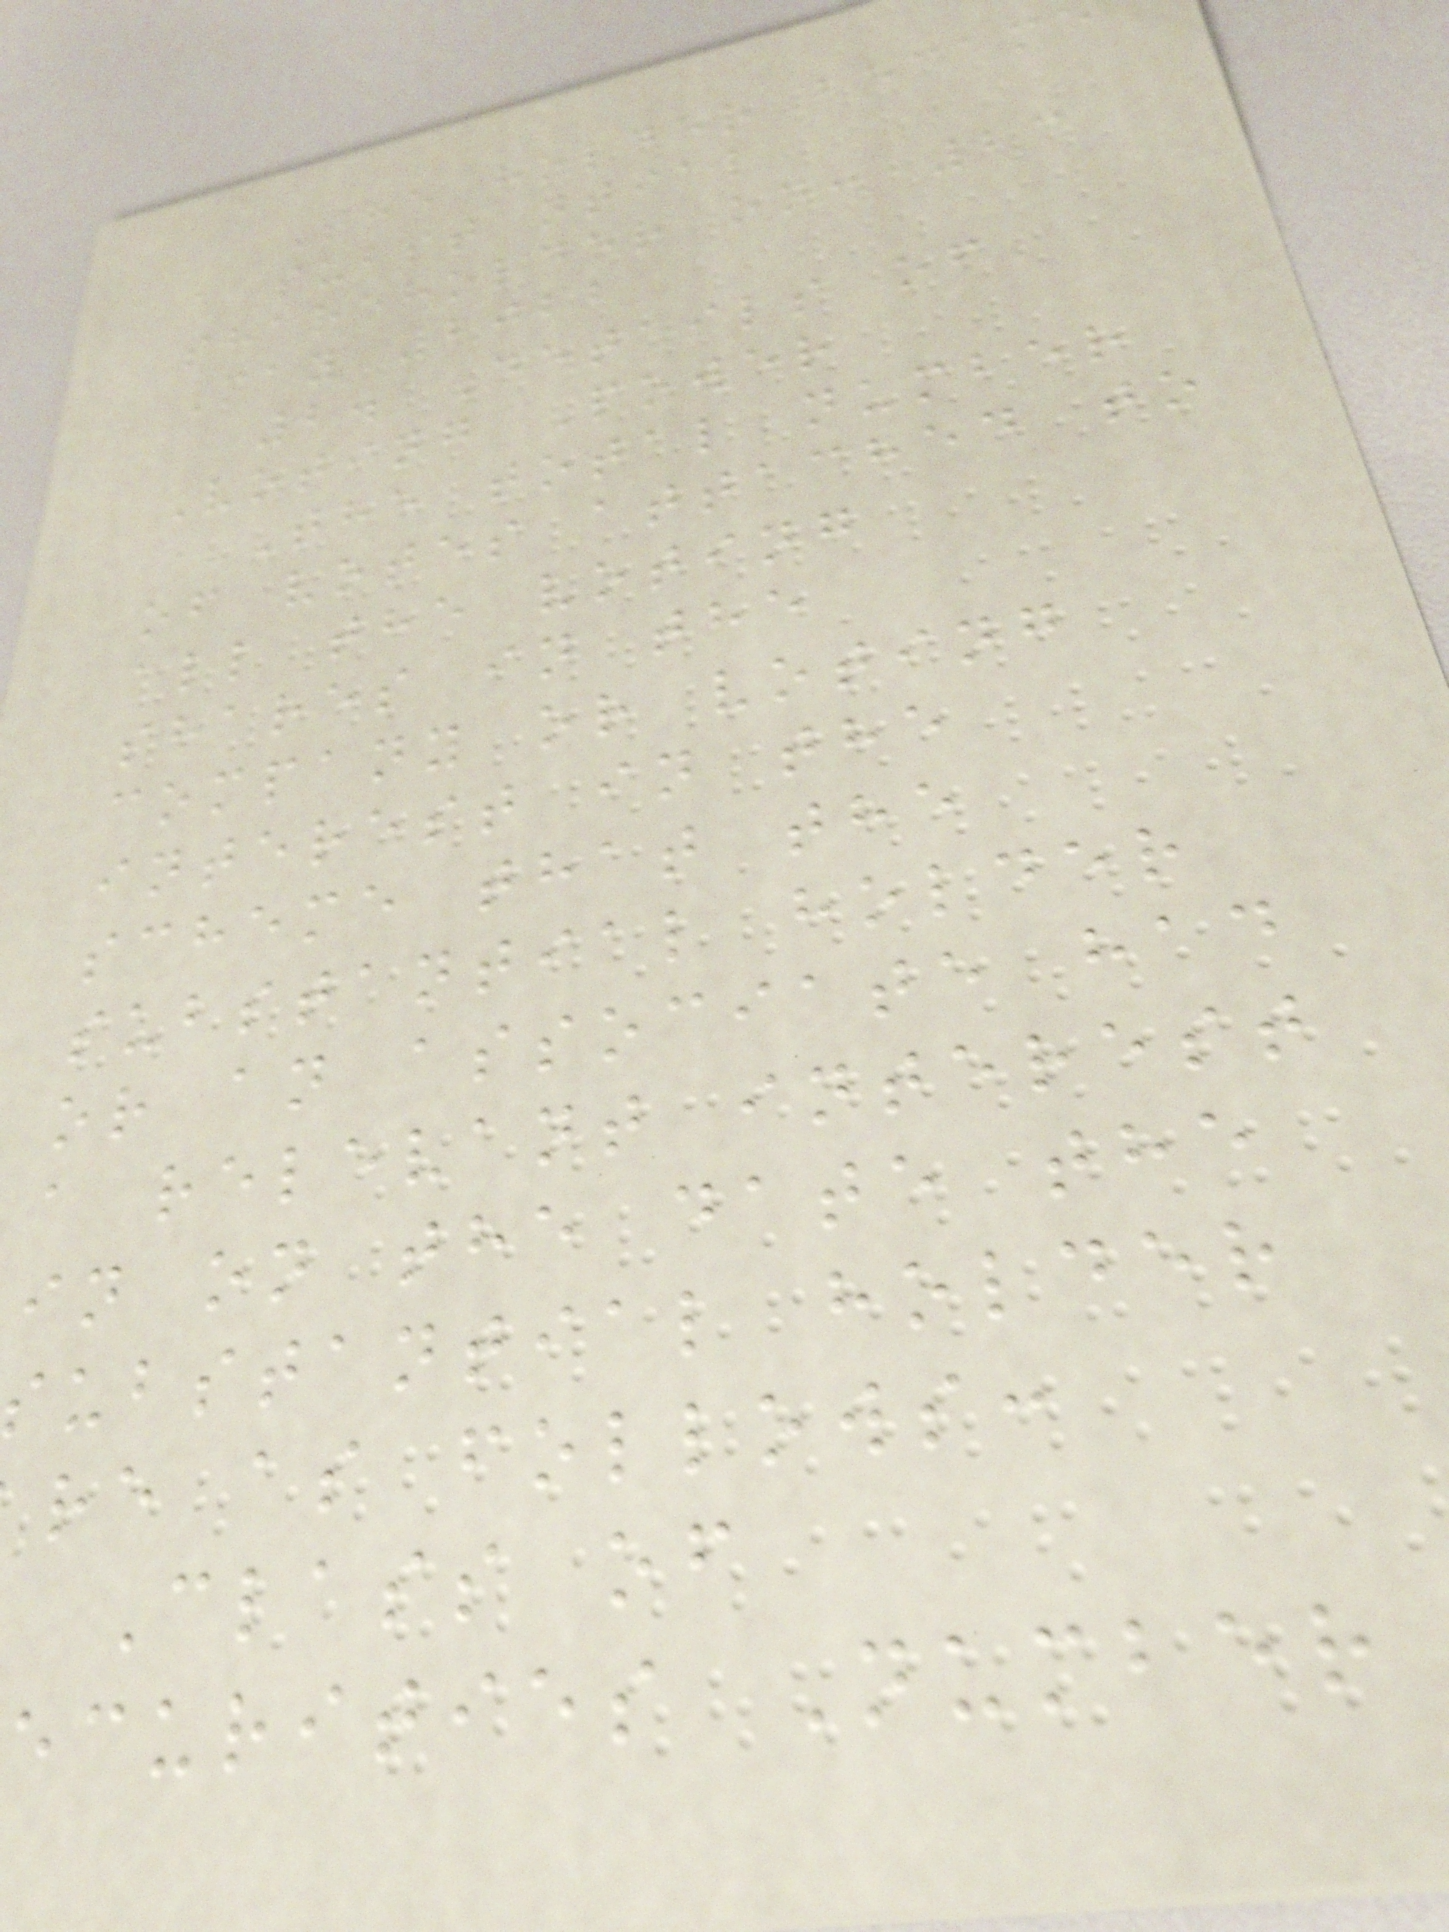The holder became
a substantial
shareholder on: 23
May 2022
2. Details of
Voting Power
The total number
of votes attached to
all the voting
shares in the
company or voting
interest in the
scheme that the
substantial holder
or an associate had
a relevant interest
in on the date the
ubstantial holder
re as follows:
Class of
ecurities Number
